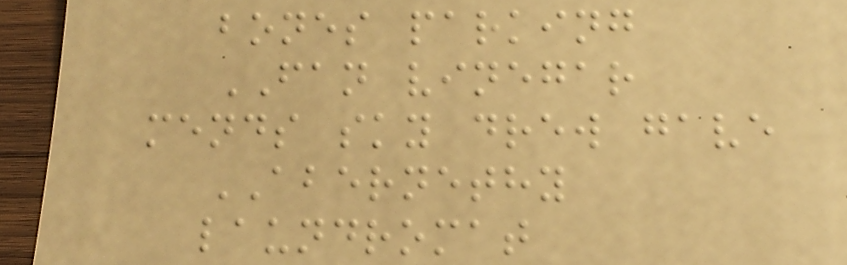bones parking
FAN vinegar
mends sky drew gave
ABERNETHY
laundromat
